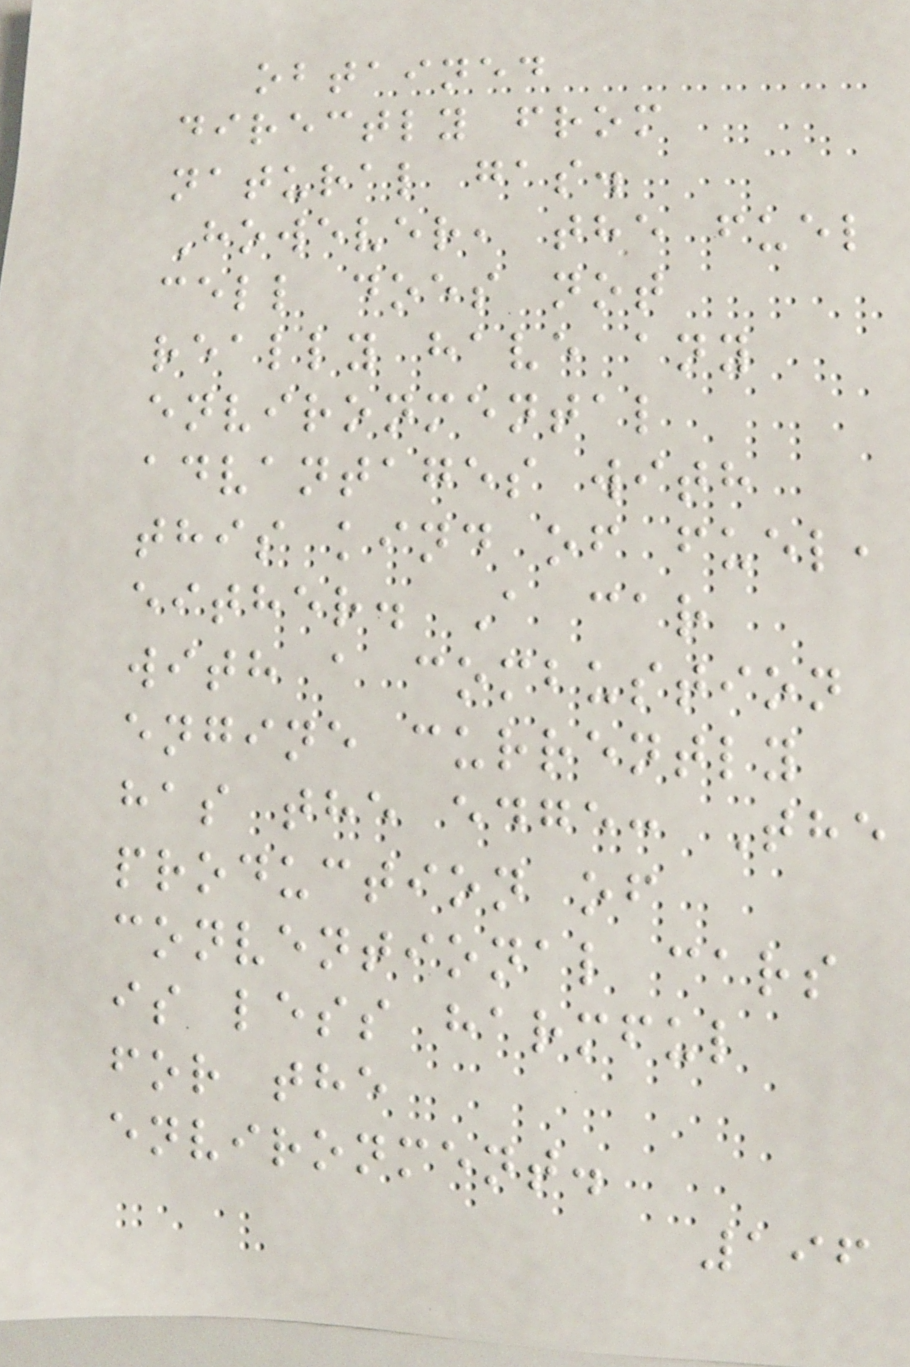obtained
directly from
natural gas.
However, the fuel
cell does not
really have any
environmental
advantages with
this kind of fuel,
either. A car
with a combustion
engine currently
has the edge: The
production of
conventional cars
is less harmful
for the
environment.
196
